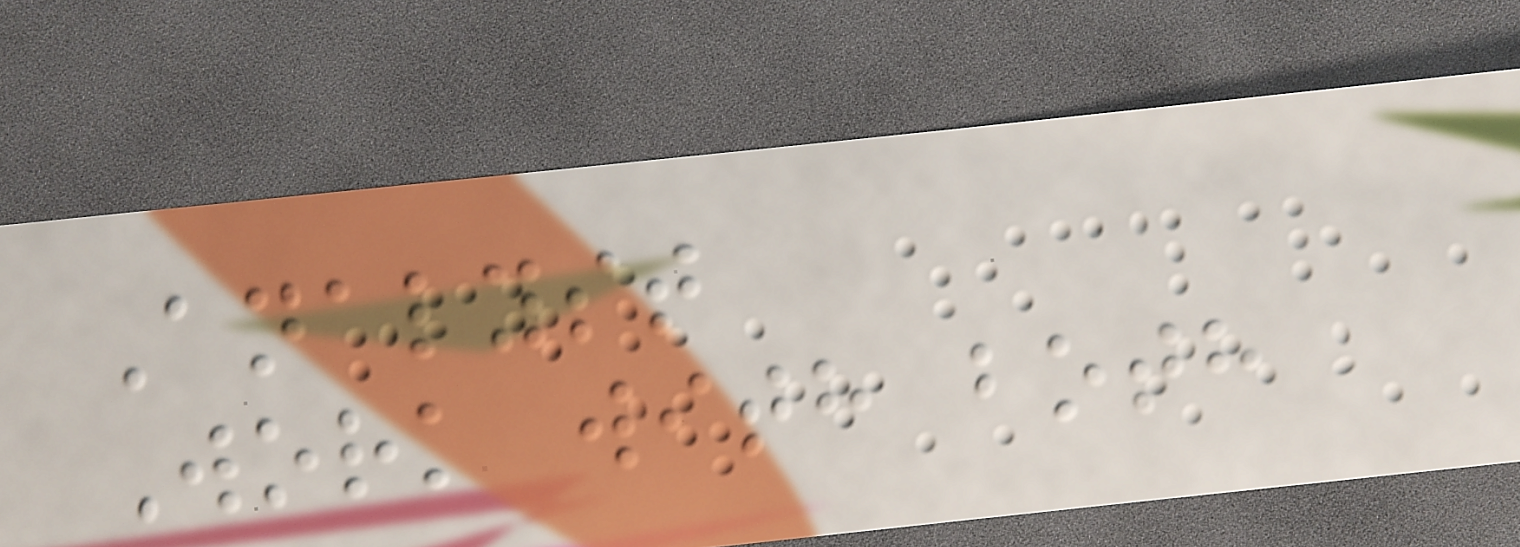Analyst
Work with both
